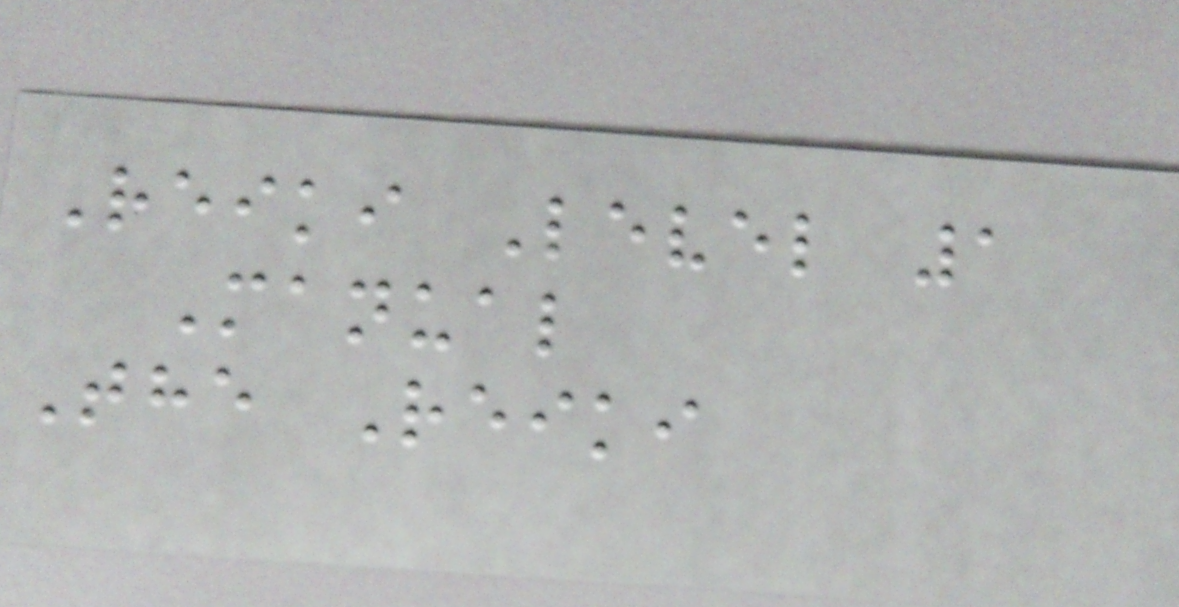Reiki Level 1
Manual
The Reiki
